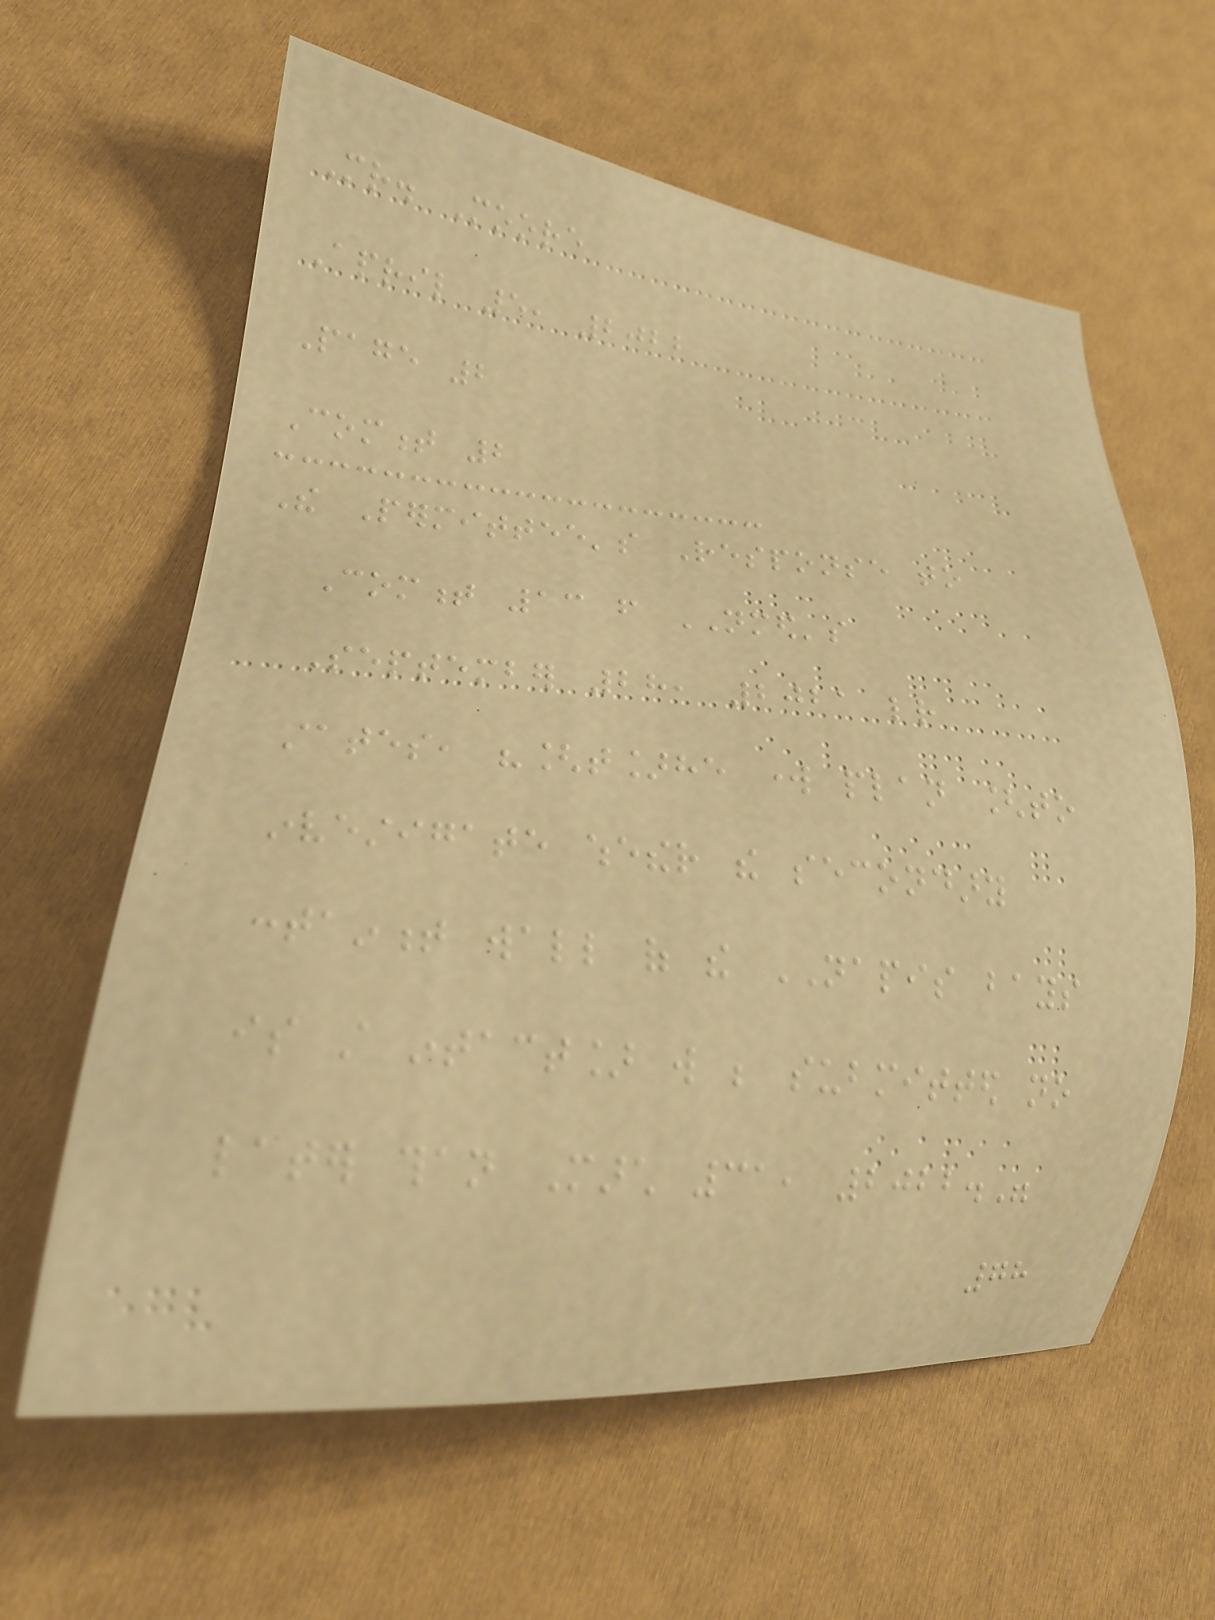Mr. Moore
April 5, 2022
Page 2
Comment 2
The Permittee's Response to
Comment 13 from NMED's
September 28, 2021 letter
states, "[t]he work plan [to
investigate whether the secondary
containment wall of the NAPIS bays
is still intact] will be submitted no
later than March 31, 2022."
78
